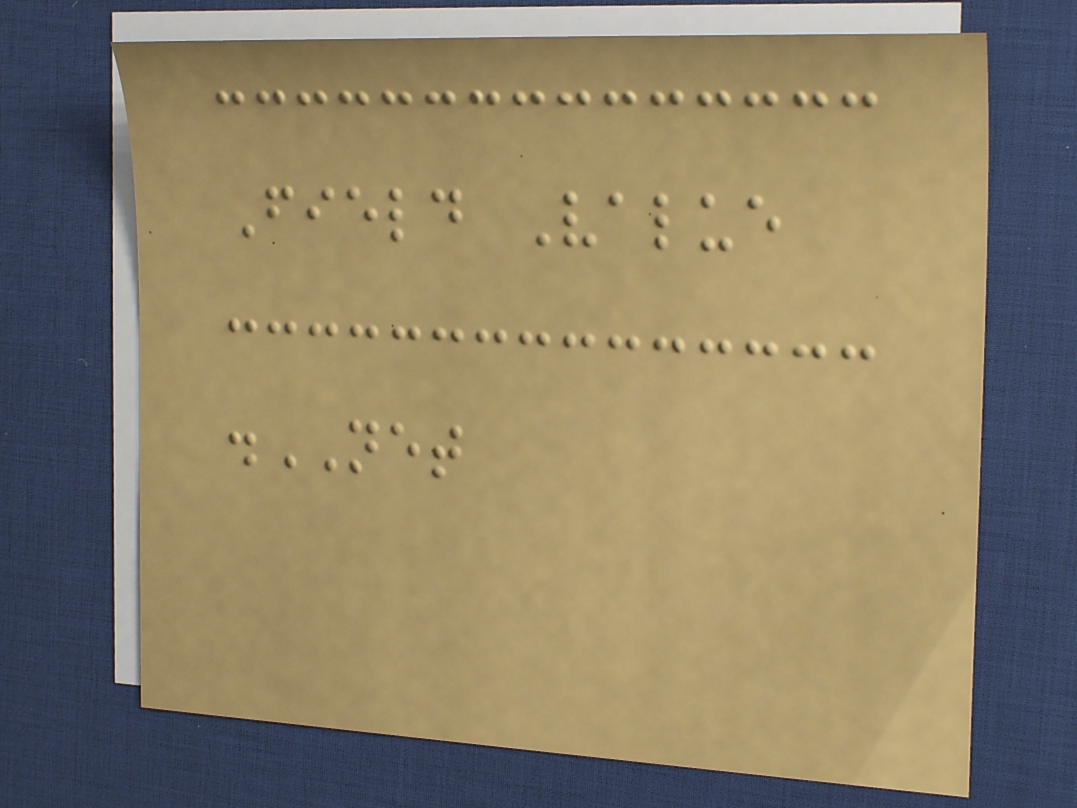Field Value
.NET
